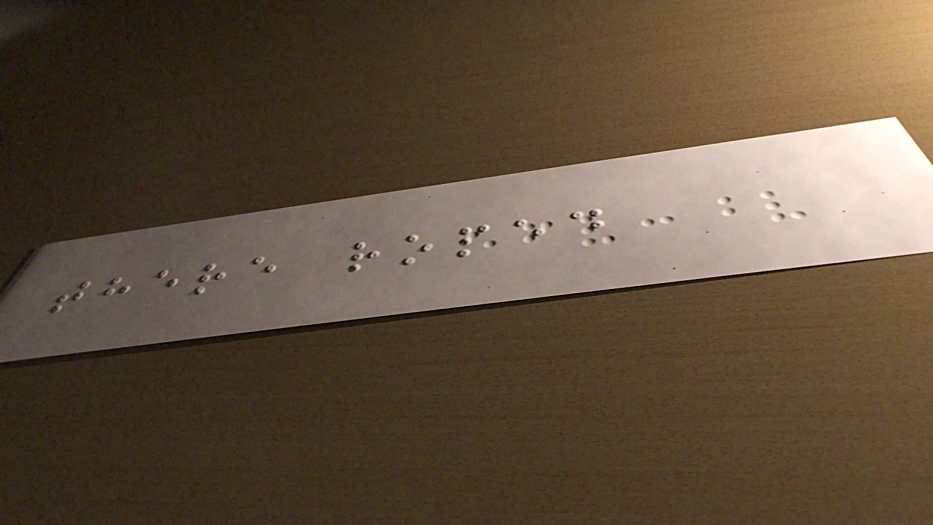there roped
